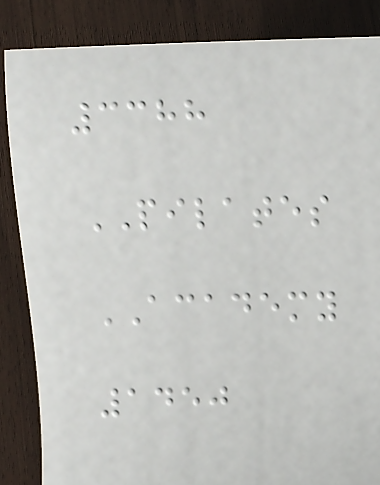3388
PILATES
ACADEMY
1450
